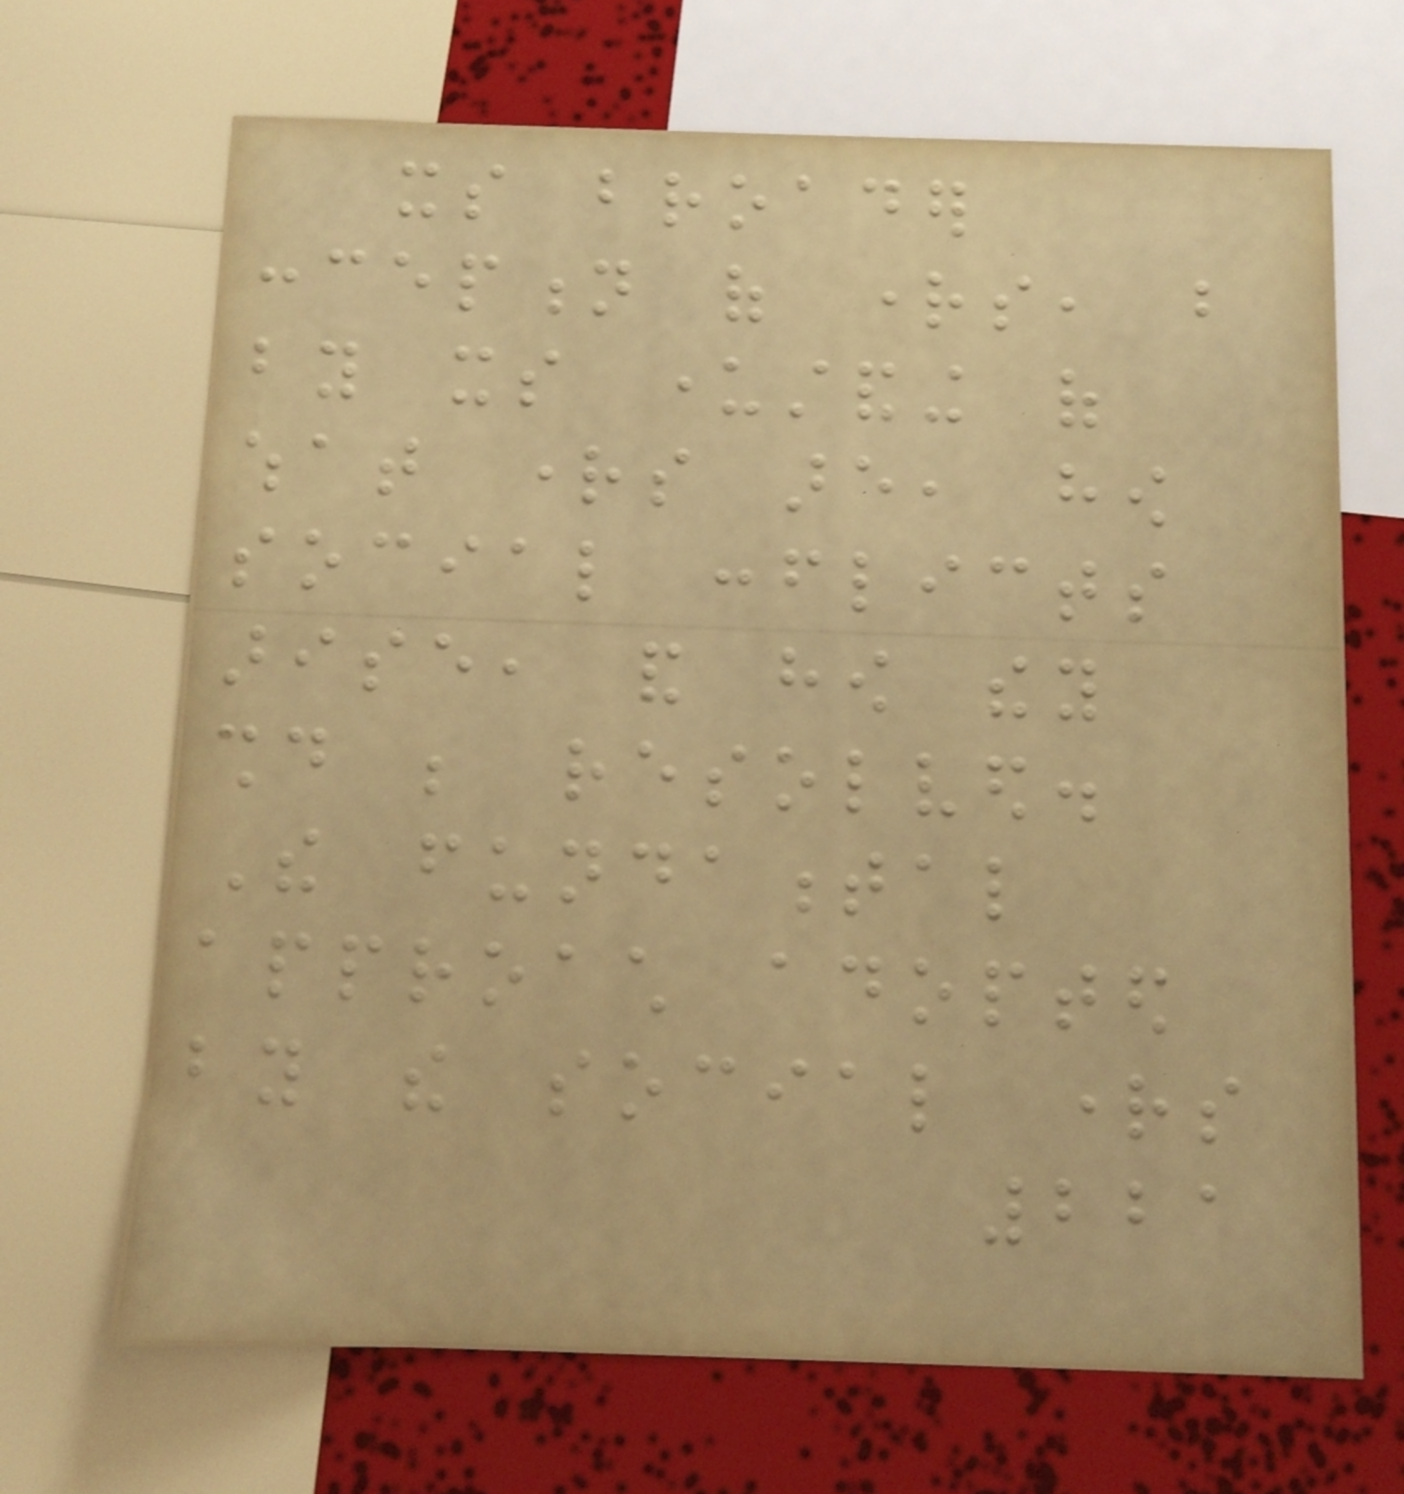its broader
conception of rights, but
by its understanding of
what rights are, how
social conflicts
arise, and how they
should be resolved.
The fundamental
approach adopted
by the social rights
221
